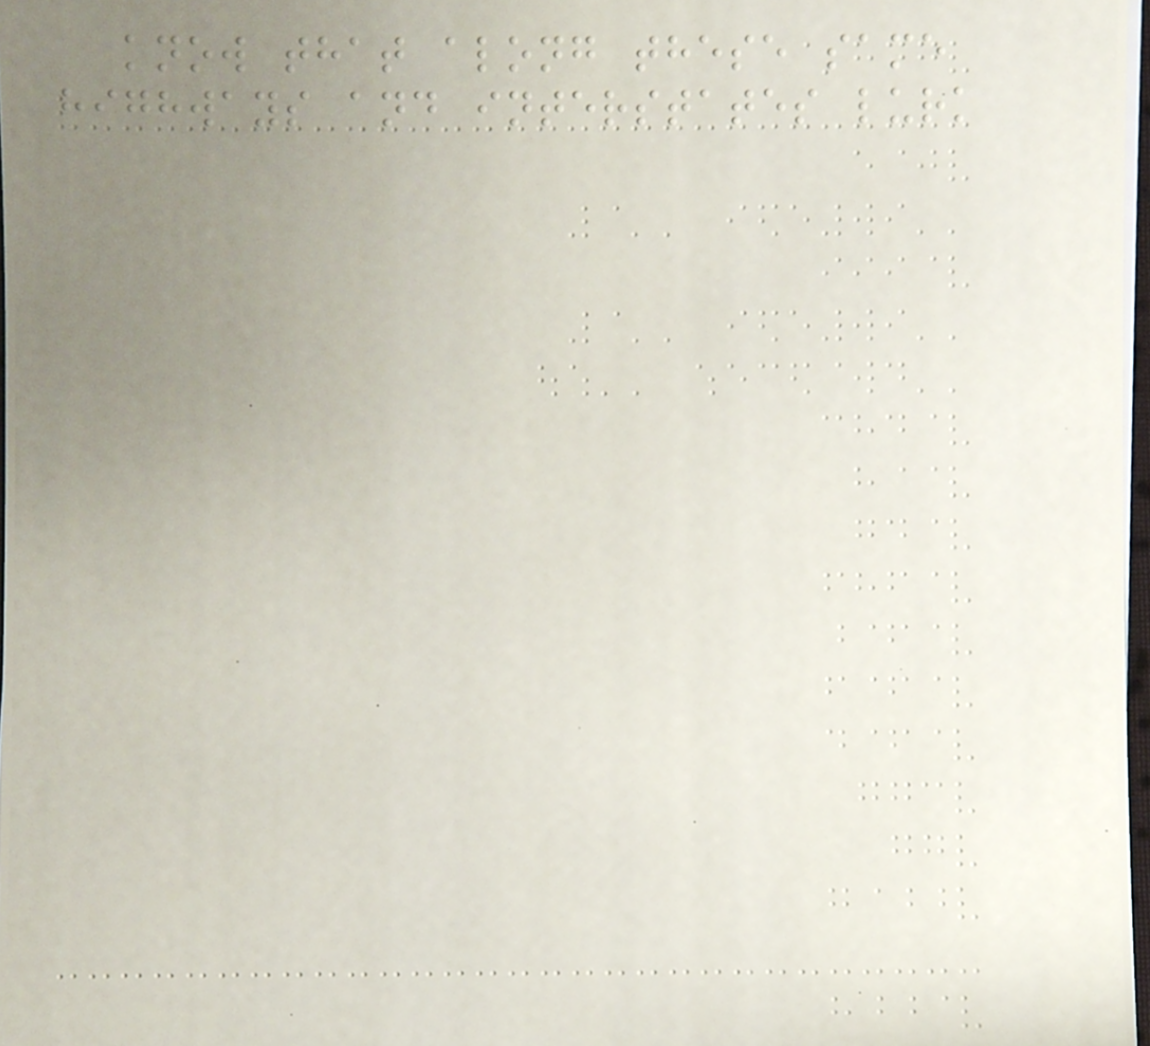know that along these same
highways and interstates lurk
